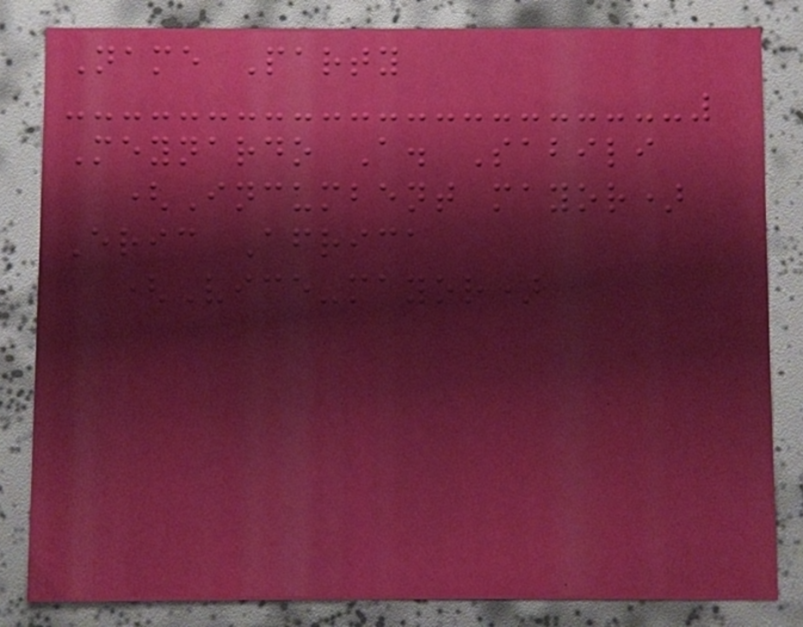Name Party
Meynardo A. Sabili
(Incumbent mayor)
Eric Africa
(Vice-mayor)
